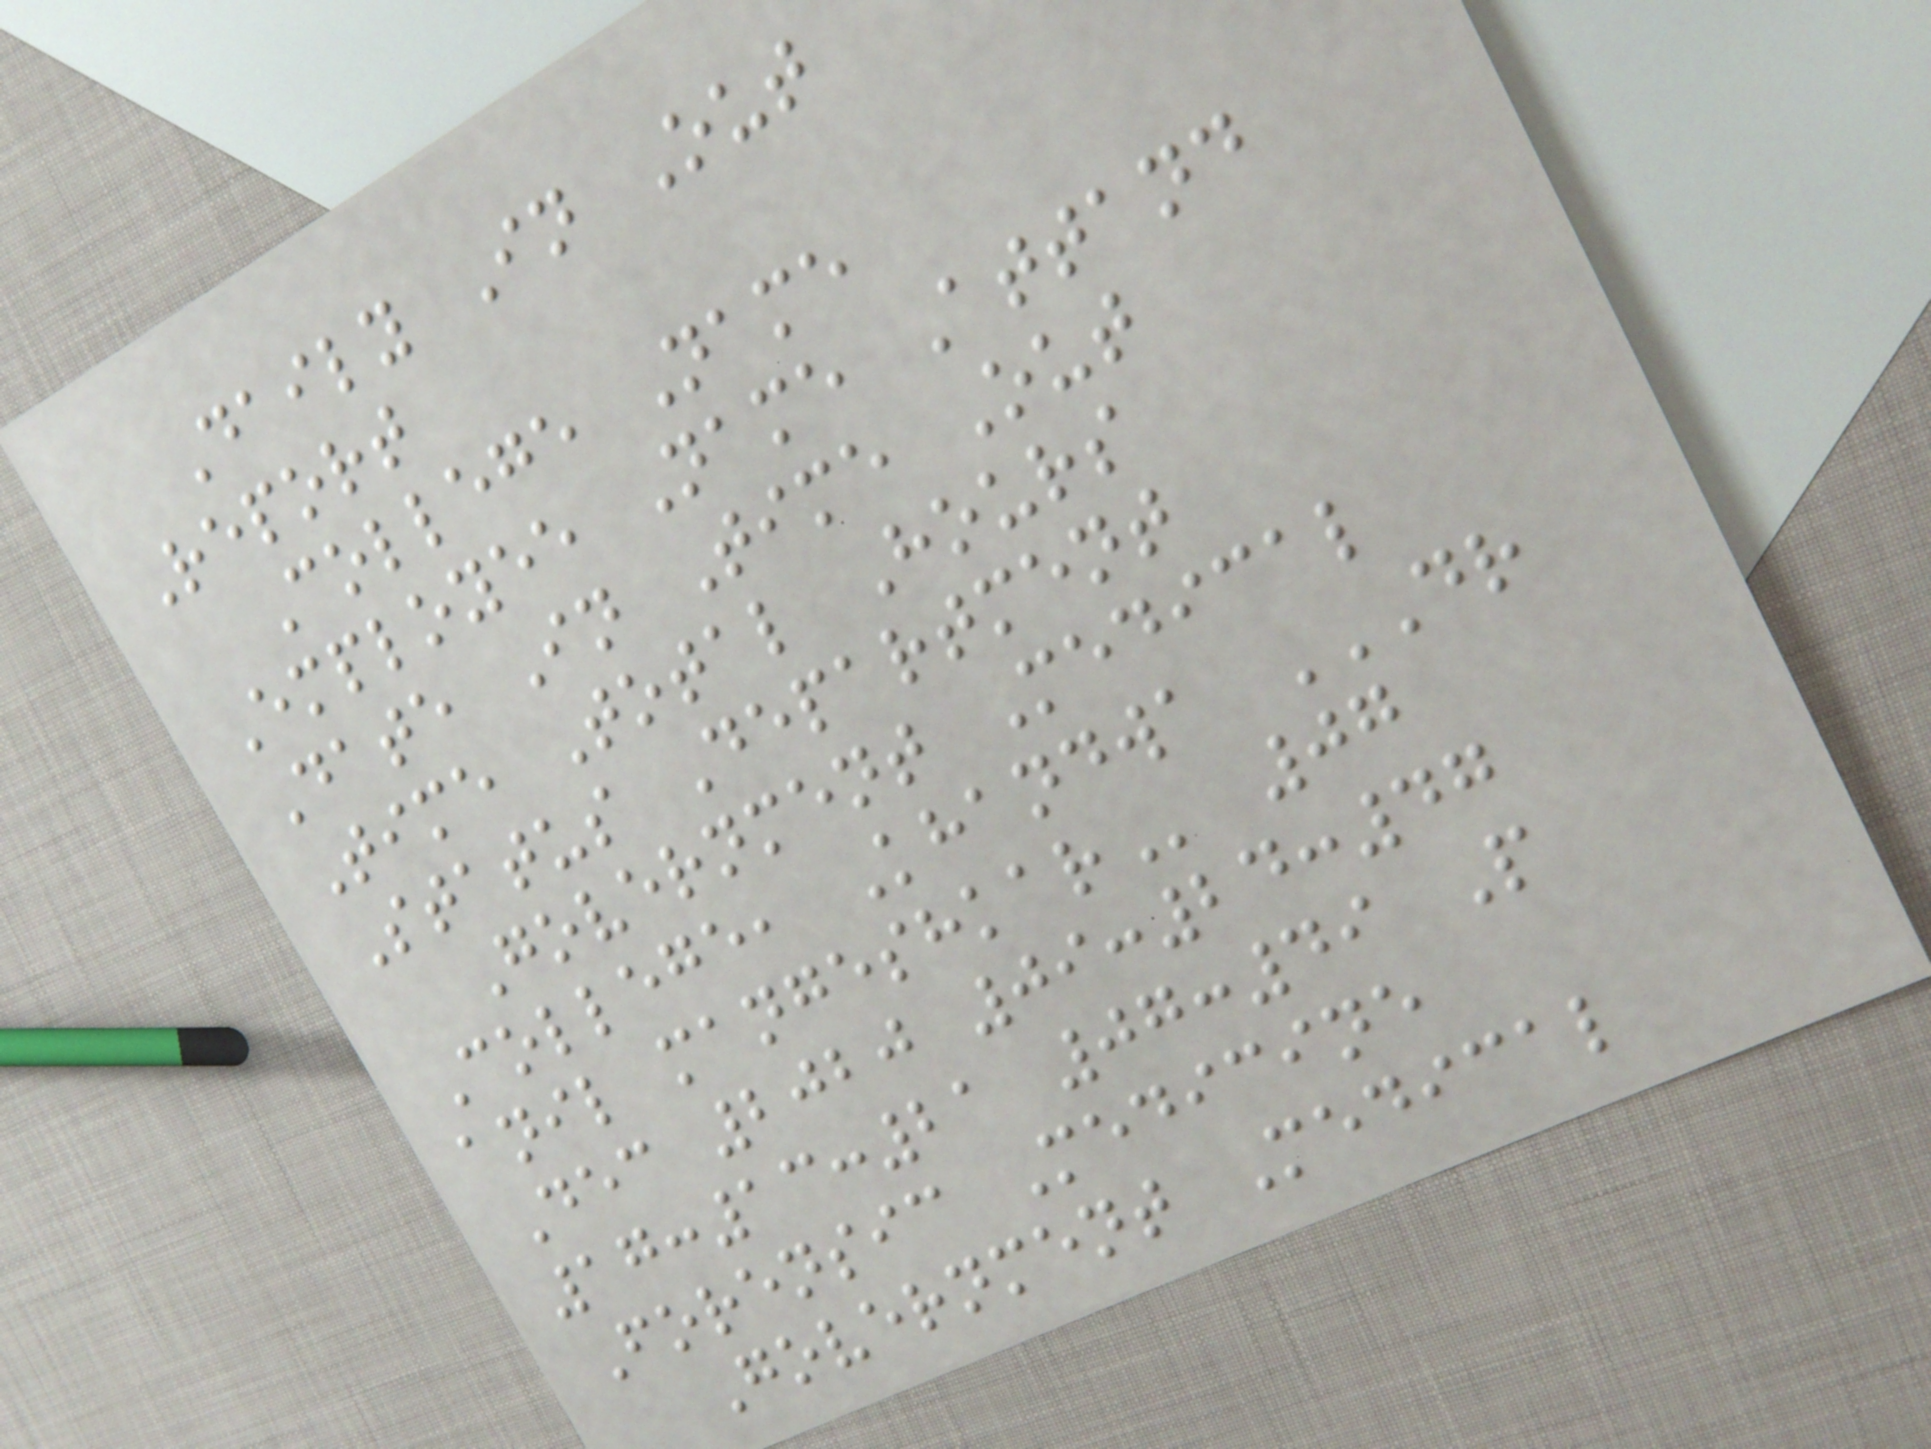Daily In Out
Report
College Name
Employee Name Attand
Date In Time Out
Time Total Hours
Status Department
Government Medical
College, Khandwa DR
ANIL MANGESHKAR 07
Dec 2020 09:24:47
17:13:21 07:49 P
Forensic Medicine
Government Medical
